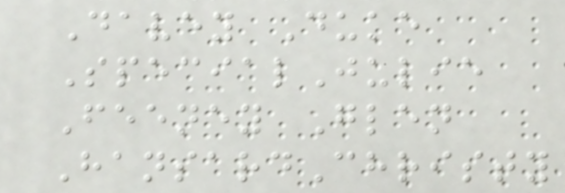Davey Duke
SpecialJulie
Feeney Glen
HansardChristy
